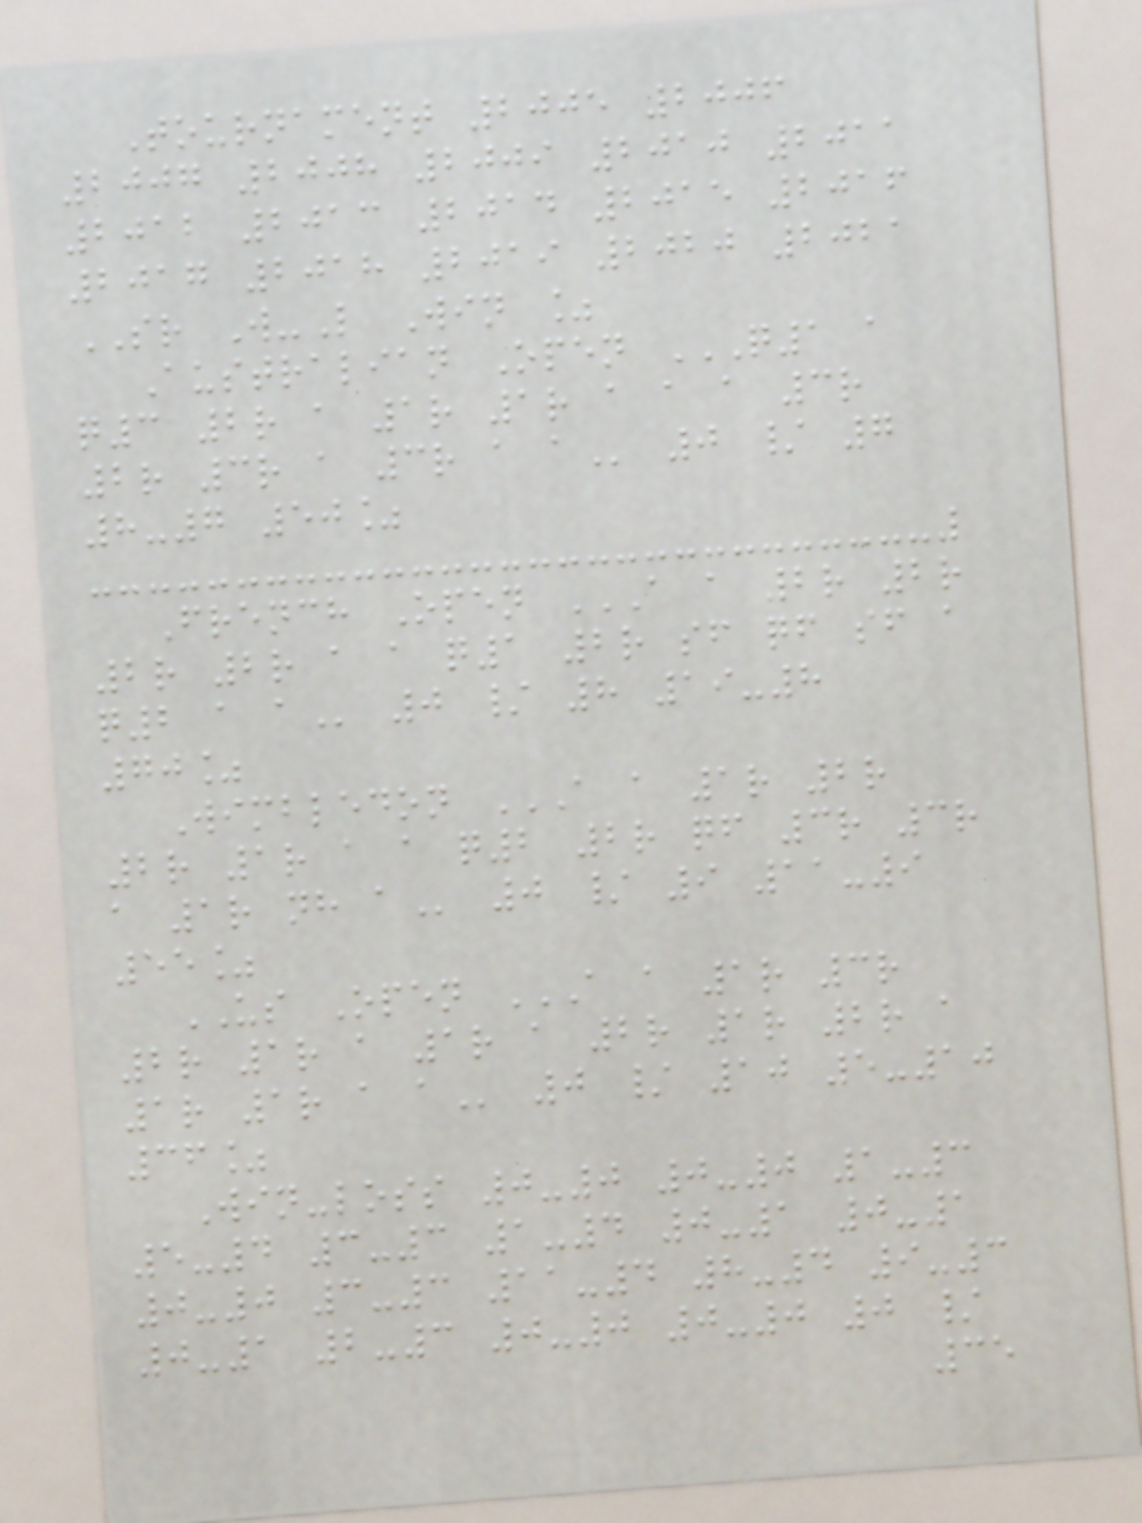Tournament 2005 2006
2007 2008 2009 2010 2011
2012 2013 2014 2015 2016
2017 2018 2019 2020 2021
SR W-L Win %
Australian Open Q1 A
Q3 2R A 1R 1R A A A 3R
2R 3R A 3R A A 0 / 7
8-7 50%
French Open A A 2R 2R
2R 2R A A Q1 2R SF QF SF A
Q2 A A 0 / 8 19-8
70%
Wimbledon A A 1R 2R
2R 1R A A Q2 2R QF 3R 3R
A 1R NH A 0 / 9 11-9
55%
US Open A A 1R 3R
2R 1R A 1R A 2R 1R 2R A
1R 1R A A 0 / 10 5-10
36%
Win-loss 0-0 0-0 1-3
5-4 3-3 1-4 0-1 0-1
0-0 3-3 11-4 8-4 9-3
0-1 2-3 0-0 0-0 0 /
35
